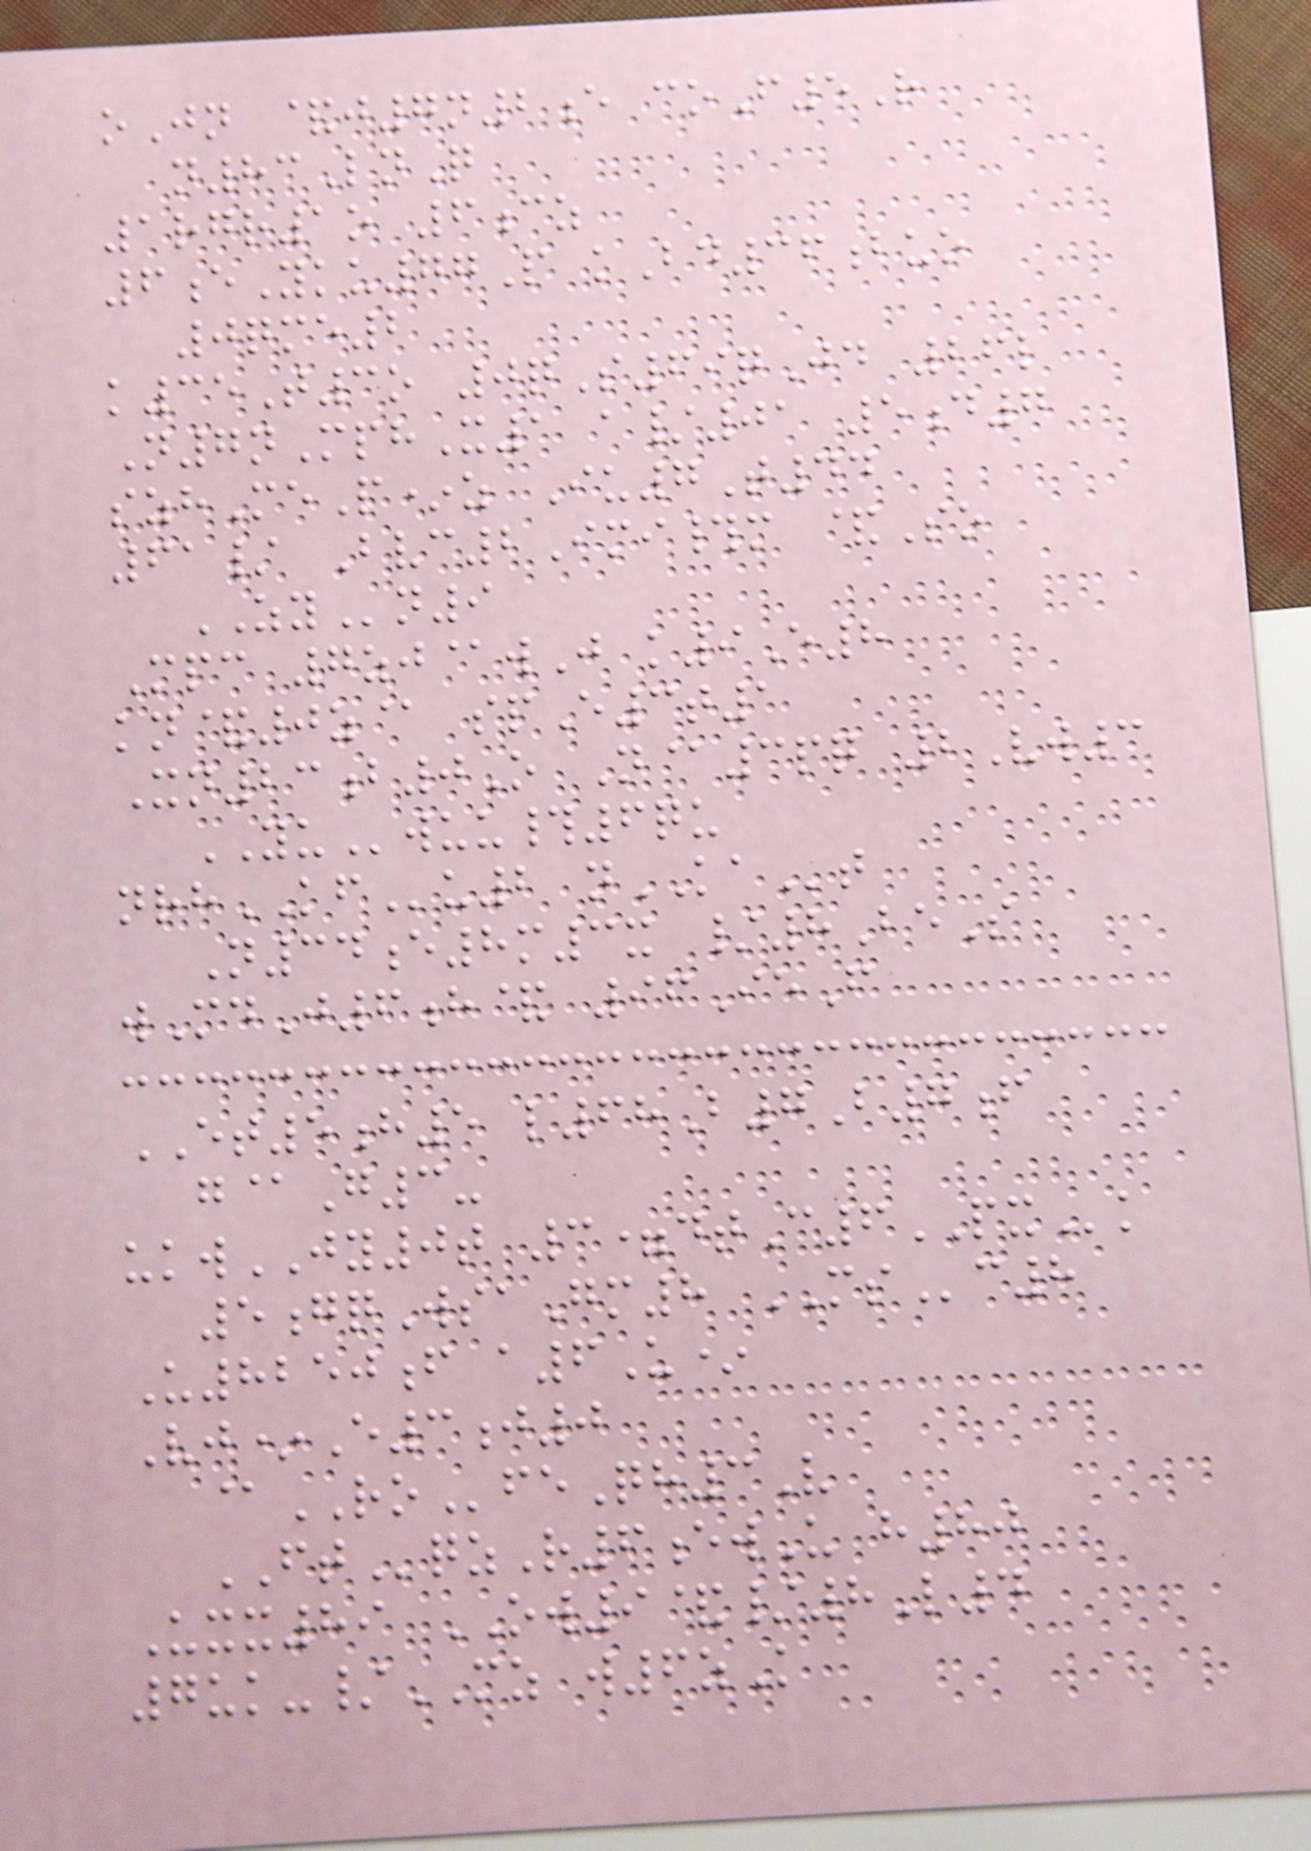oJn &j7n2e coF5R
n83LnQ
1rgr1o 6cz
6eYku77P kBd36buo
0qme2
k35T3o 0qS69qJd 26l
N7nMphX1 a/01 5d7
szhMeP*z Iu7T44
61/ Bvc2Imi#m &So
ZYn9
Mpc 7zj@wJ k9E8
kn&0z@ spE3t1
Xn23b0O N@3pq 2Vw3
YUwuu#6qu
nrhKFu2 nKAt
N34e8m3x /8BeS
wMdJ6h& 96IeF
ET5h5 l68B7B7f
g@G3-
ukwJY0t 3=dtC6PXk
5gqWsaGm8 MSc8
U8250f a6U*
Vj*E3j0
@ROfeQh3V
FTqzR6ewU h80
Uxx89 OW9&/8L4
7uk-/MZ w6zK
